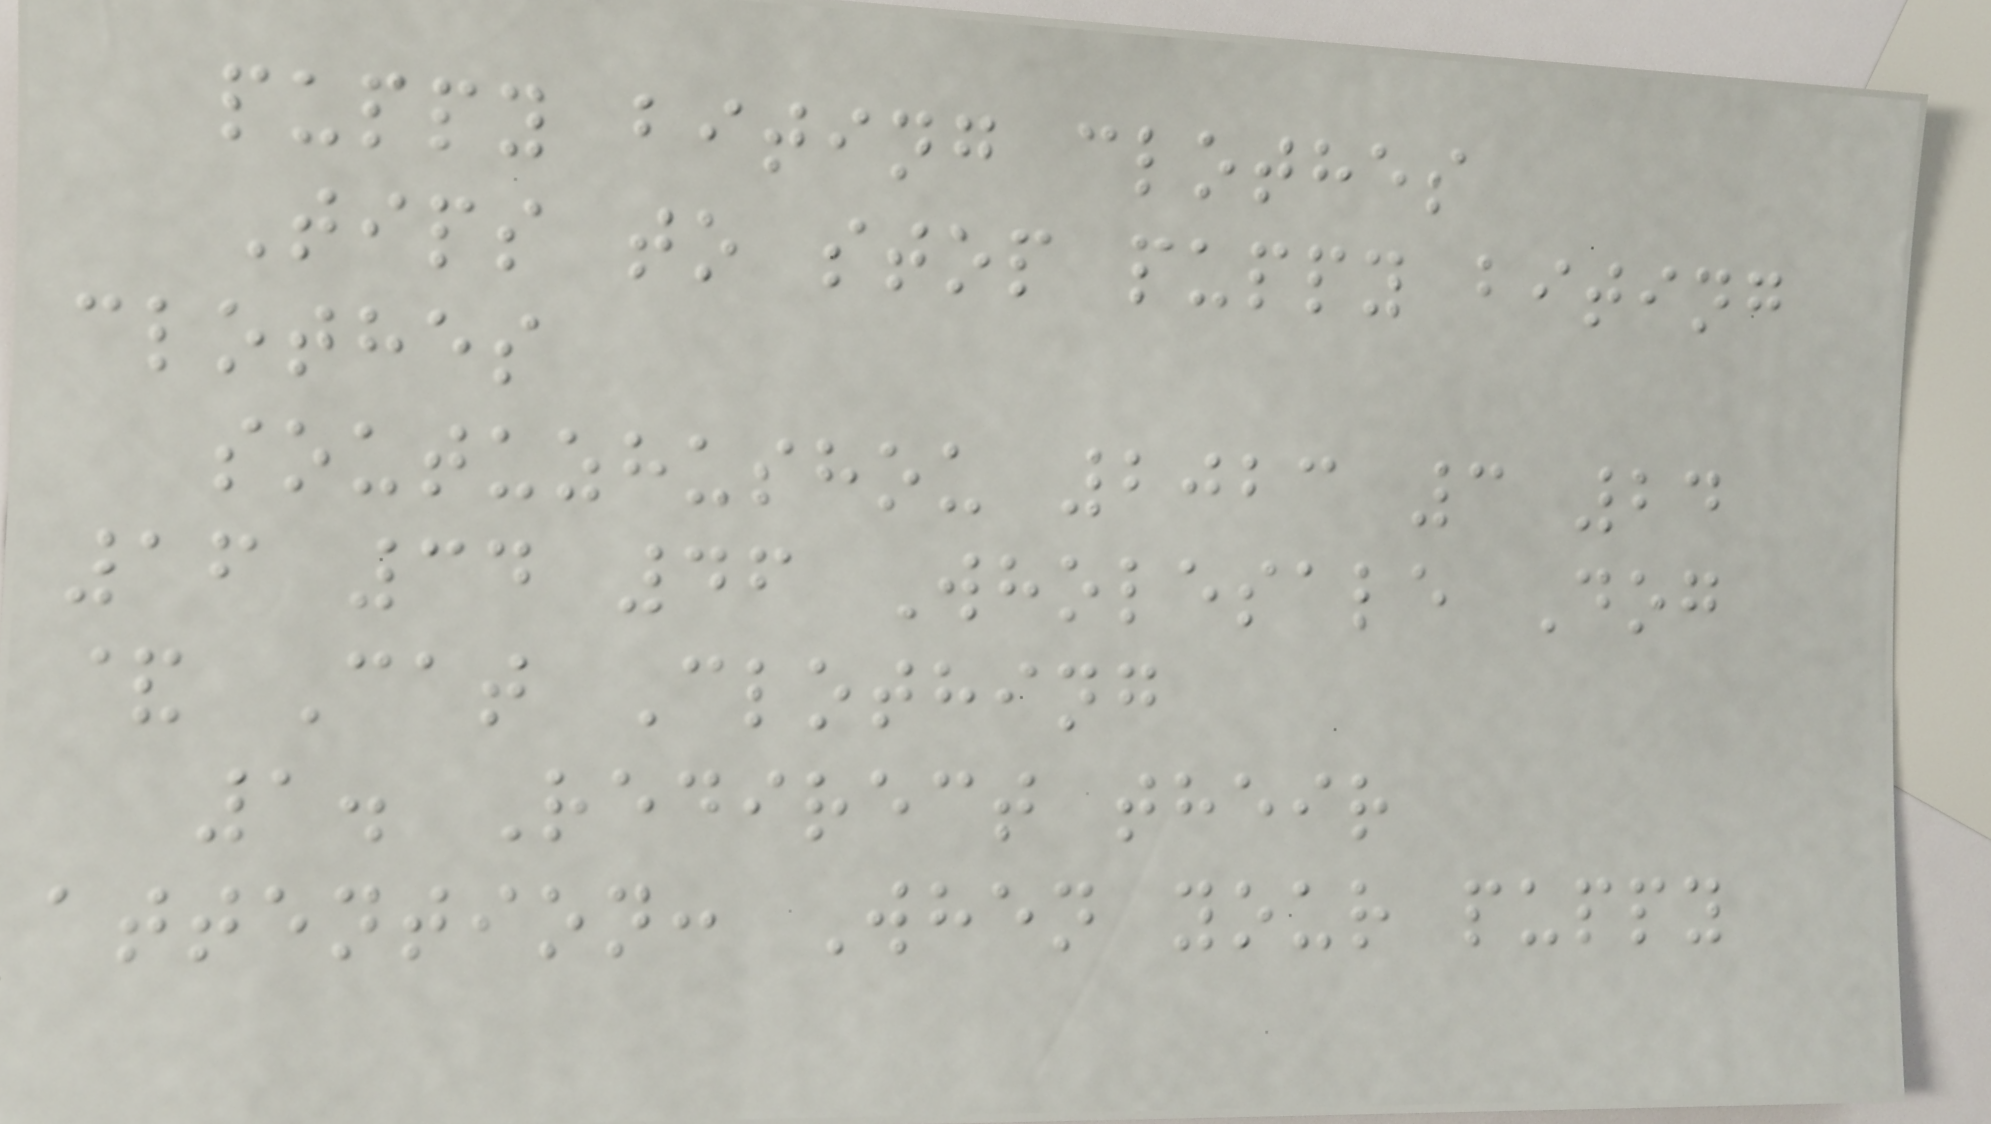puppy biting clothes
Tips to stop puppy biting
clothes
soutuzhushou 2023 3 24
16 34 46 Wholesale Dog
& Cat Clothing
1. Redirect their
attention: When your puppy
